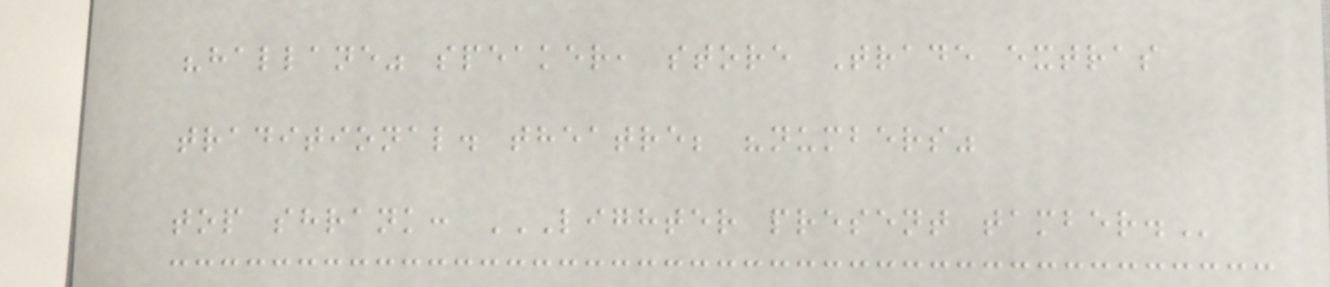"hallane" speaker, store Trade extras
traditional. theatre; "numbers"
top shrank: LIGHTER PRESENT TAMBER.
